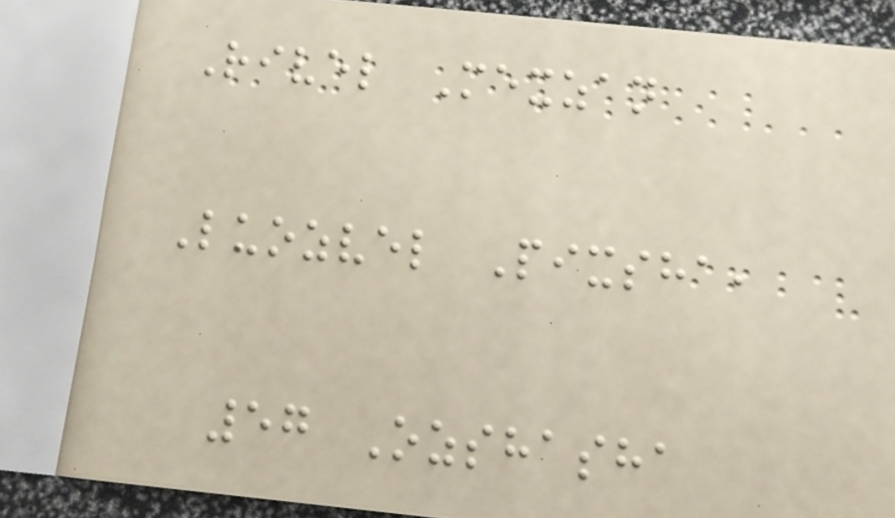Rivel Mexzan
Luozvel Pixsha,
57 Ozshasha
